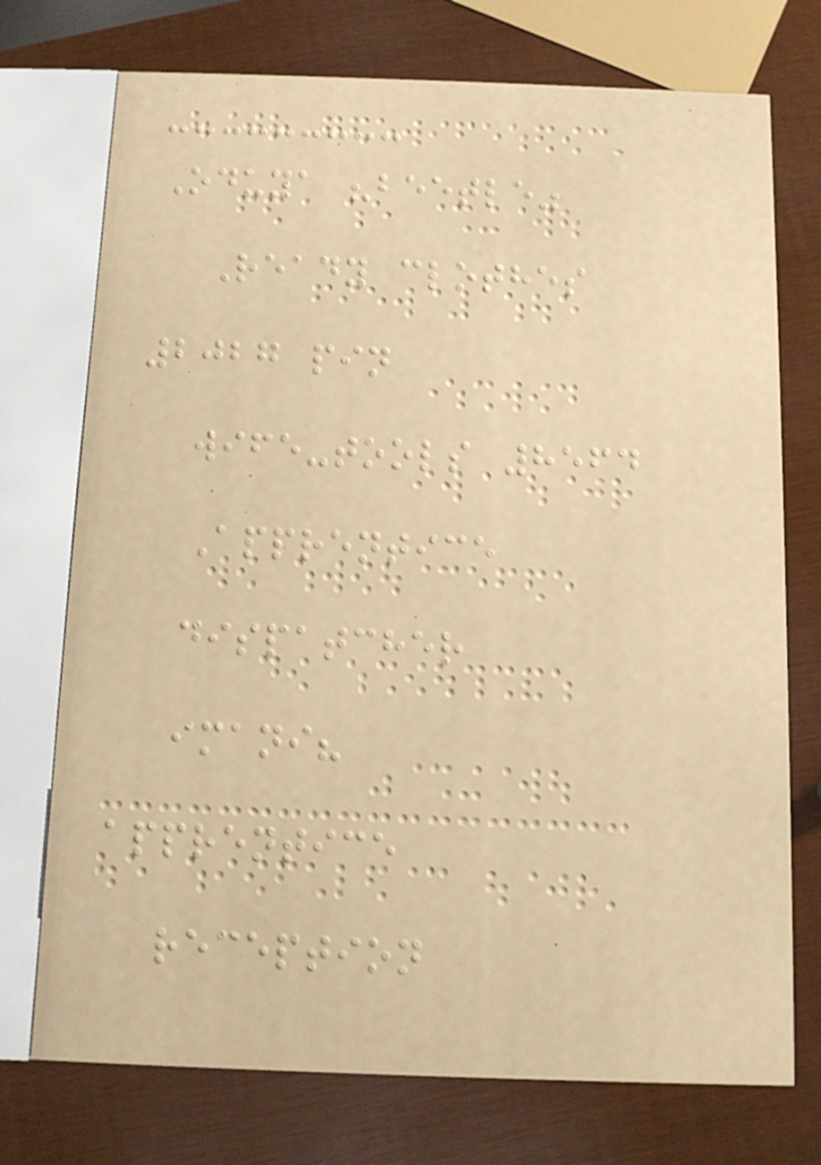Oduya "beetle"
Ready clothes
2027 pin
wife-tools 8564
Apprentice
dispatcher
imani?
apprentice
reception
